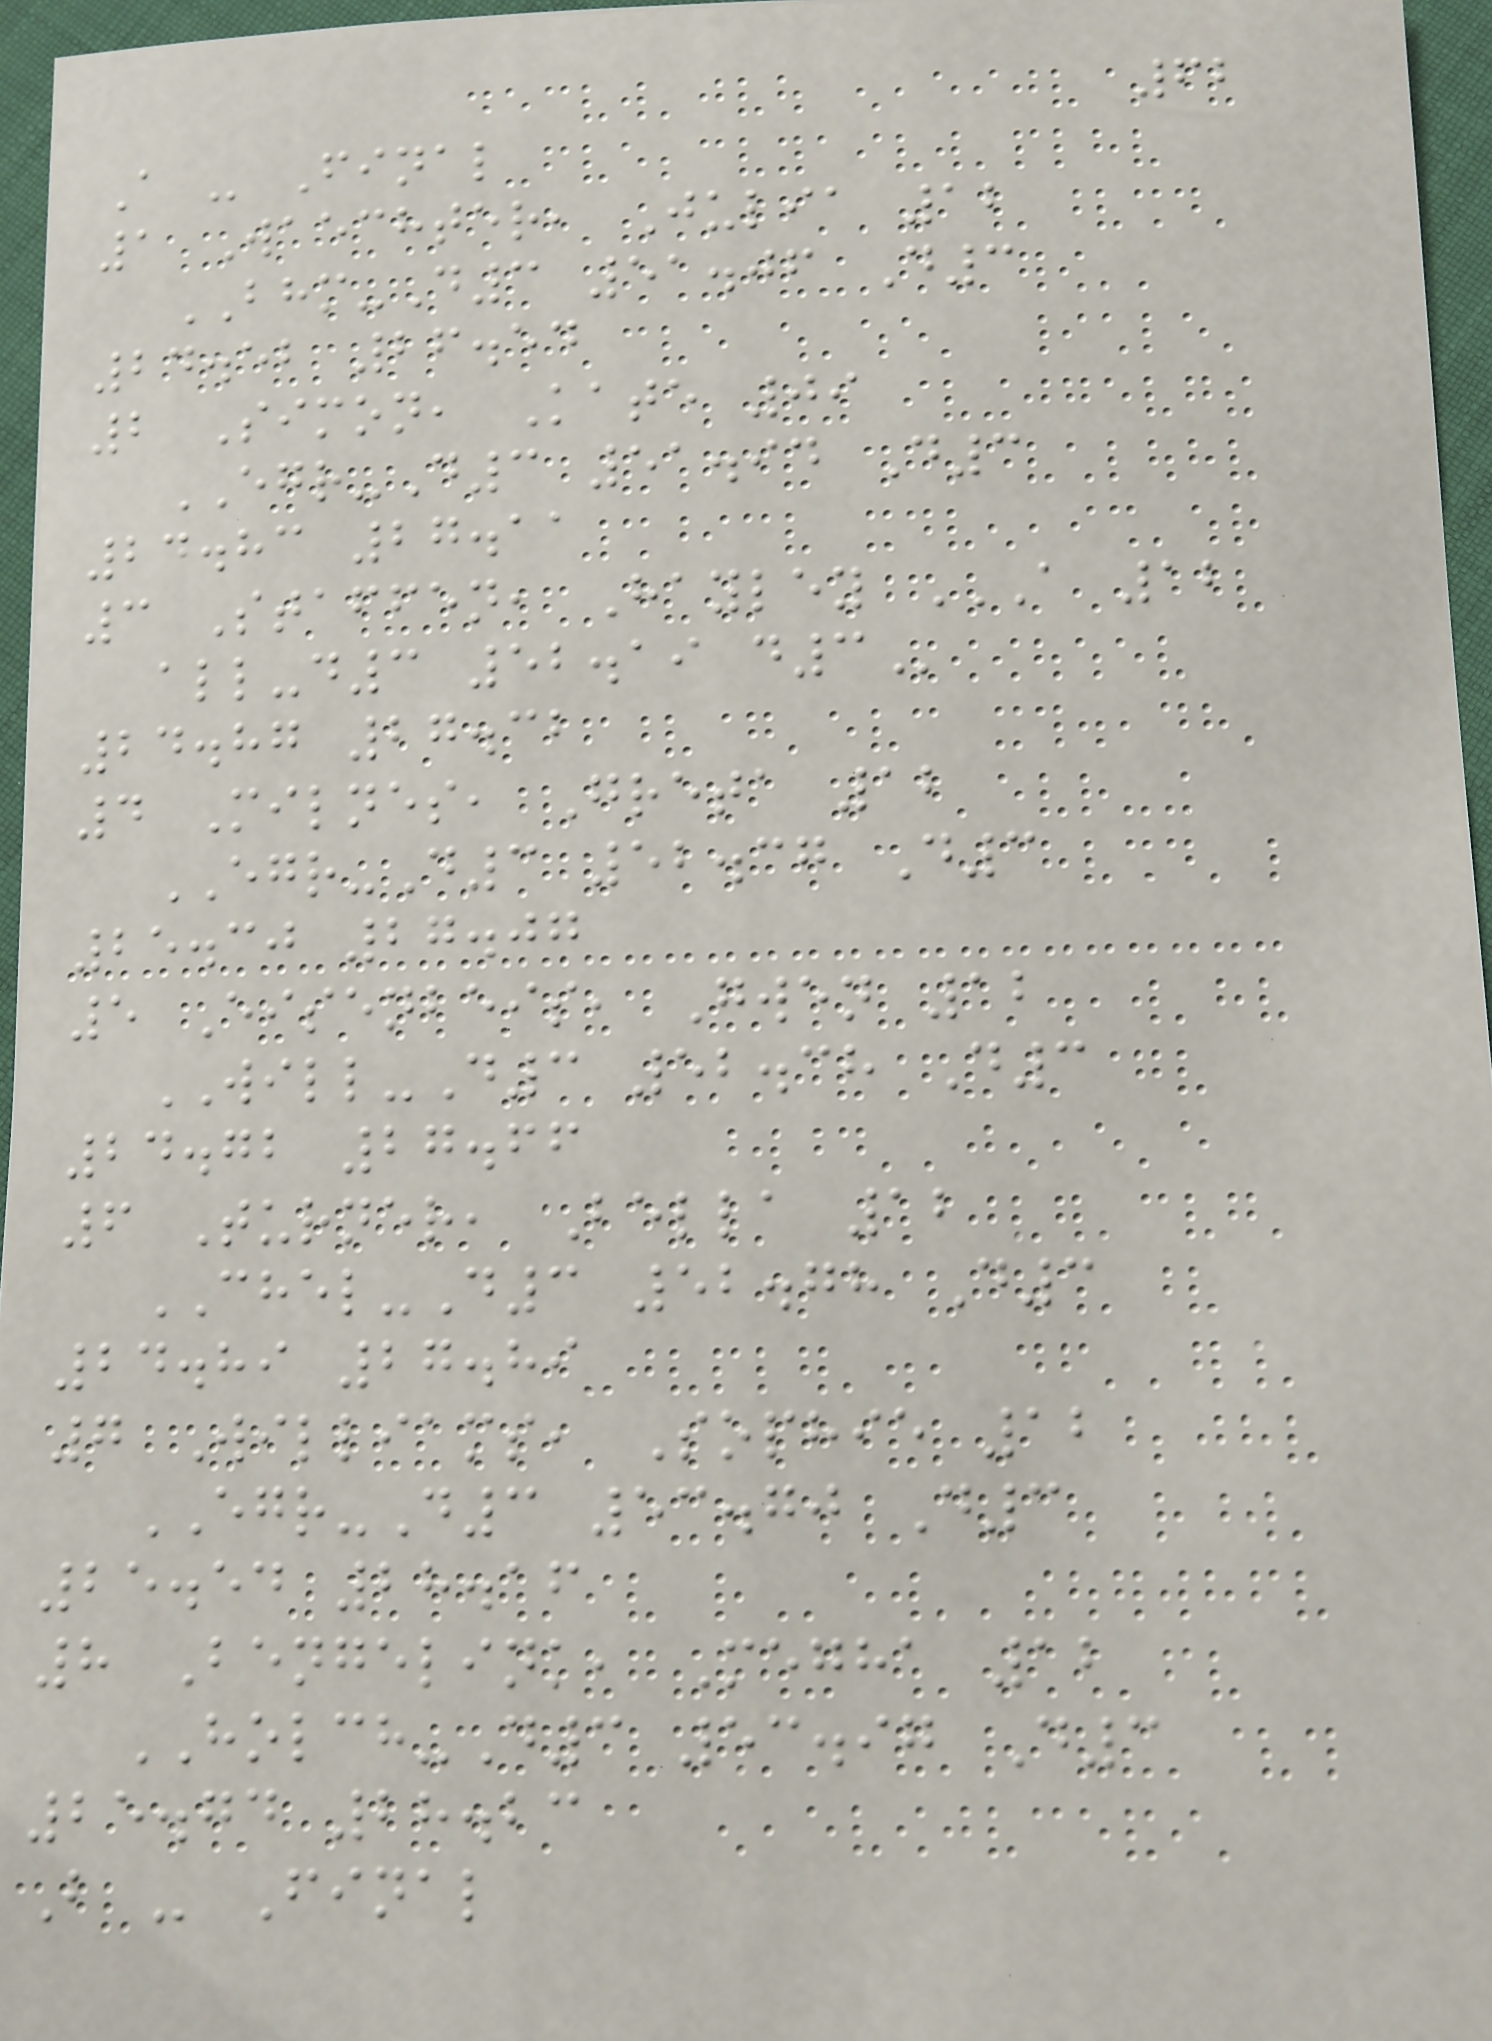62
A - Final
1 Waechter, Julia 12
BHM-D3 51.06 D3
24.52 26.54
2 Simon, Kate 09
EGR-D3 51.94 D3
24.83 27.11
3 Staffen, Hayley A 12
ALL-D3 52.19 D3
24.87 27.32
4 Milnes, Greta 12
EGR-D3 52.37 D3
25.30 27.07
5 Eisenbeis, Gwen 12
WILL-D3 52.38 D3
24.72 27.66
6 Turner, Bella 12
CHEL-D3 52.78 D3
24.89 27.89
7 Williams, Sophie 12
EGR-D3 53.70 D3
25.54 28.16
8 Bengelink, Megha 12
HOLCH-D3 53.97 D3
25.74 28.23
B - Final
